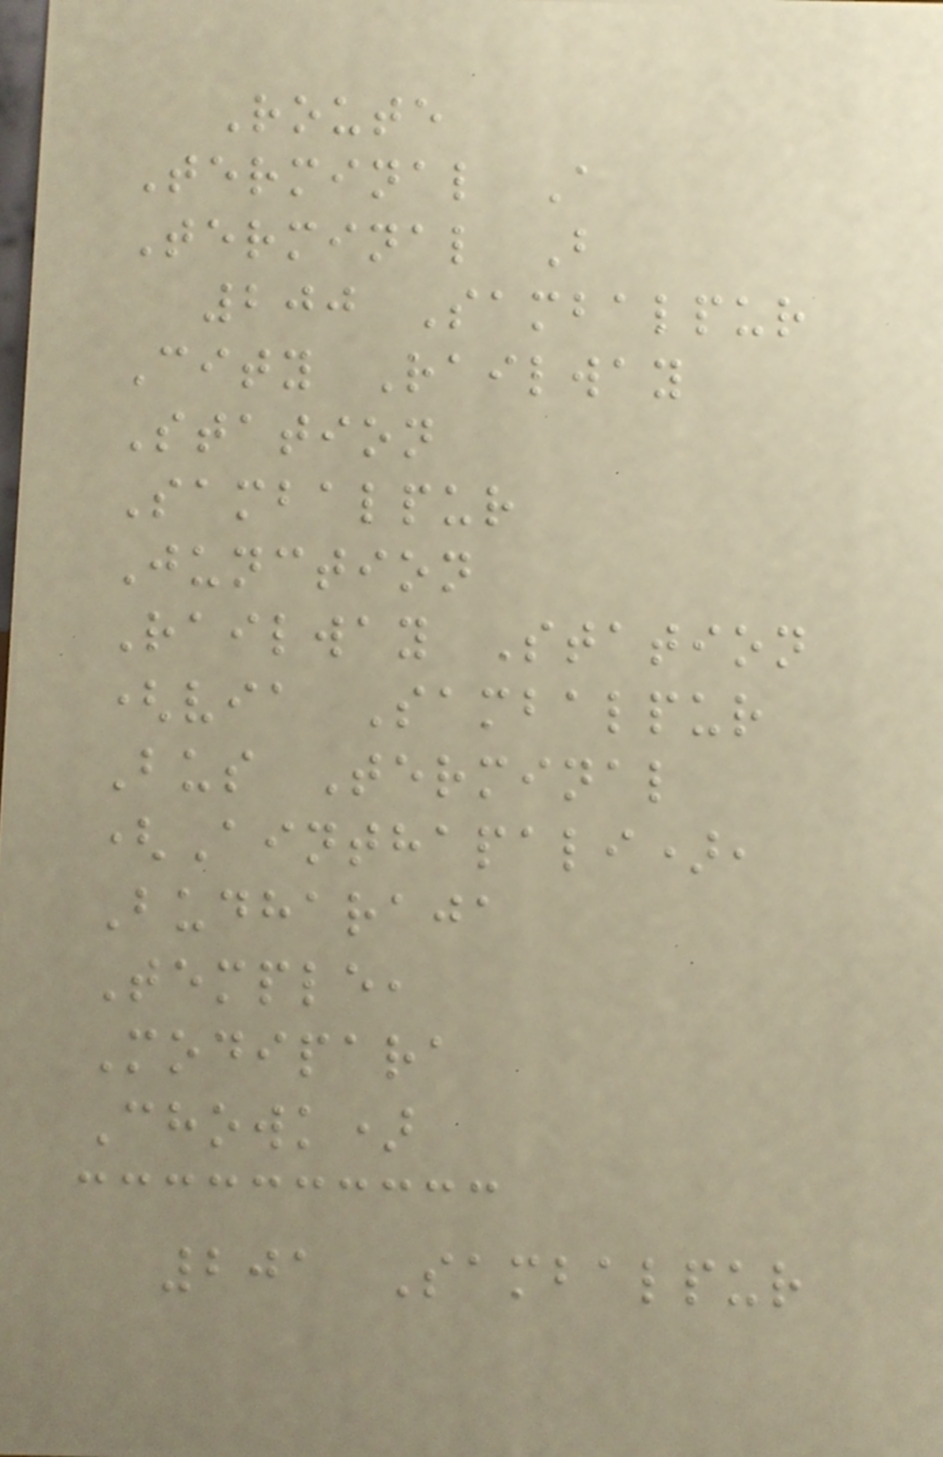Route
Terminal A
Terminal B
200 Sambalpur
City Railway
Station
Sambalpur
Junction
Railway Station
(via Sambalpur
Bus Terminal
(Ainthapali),
Budharaja
Temple,
Modipara
Chowk)
201 Sambalpur
